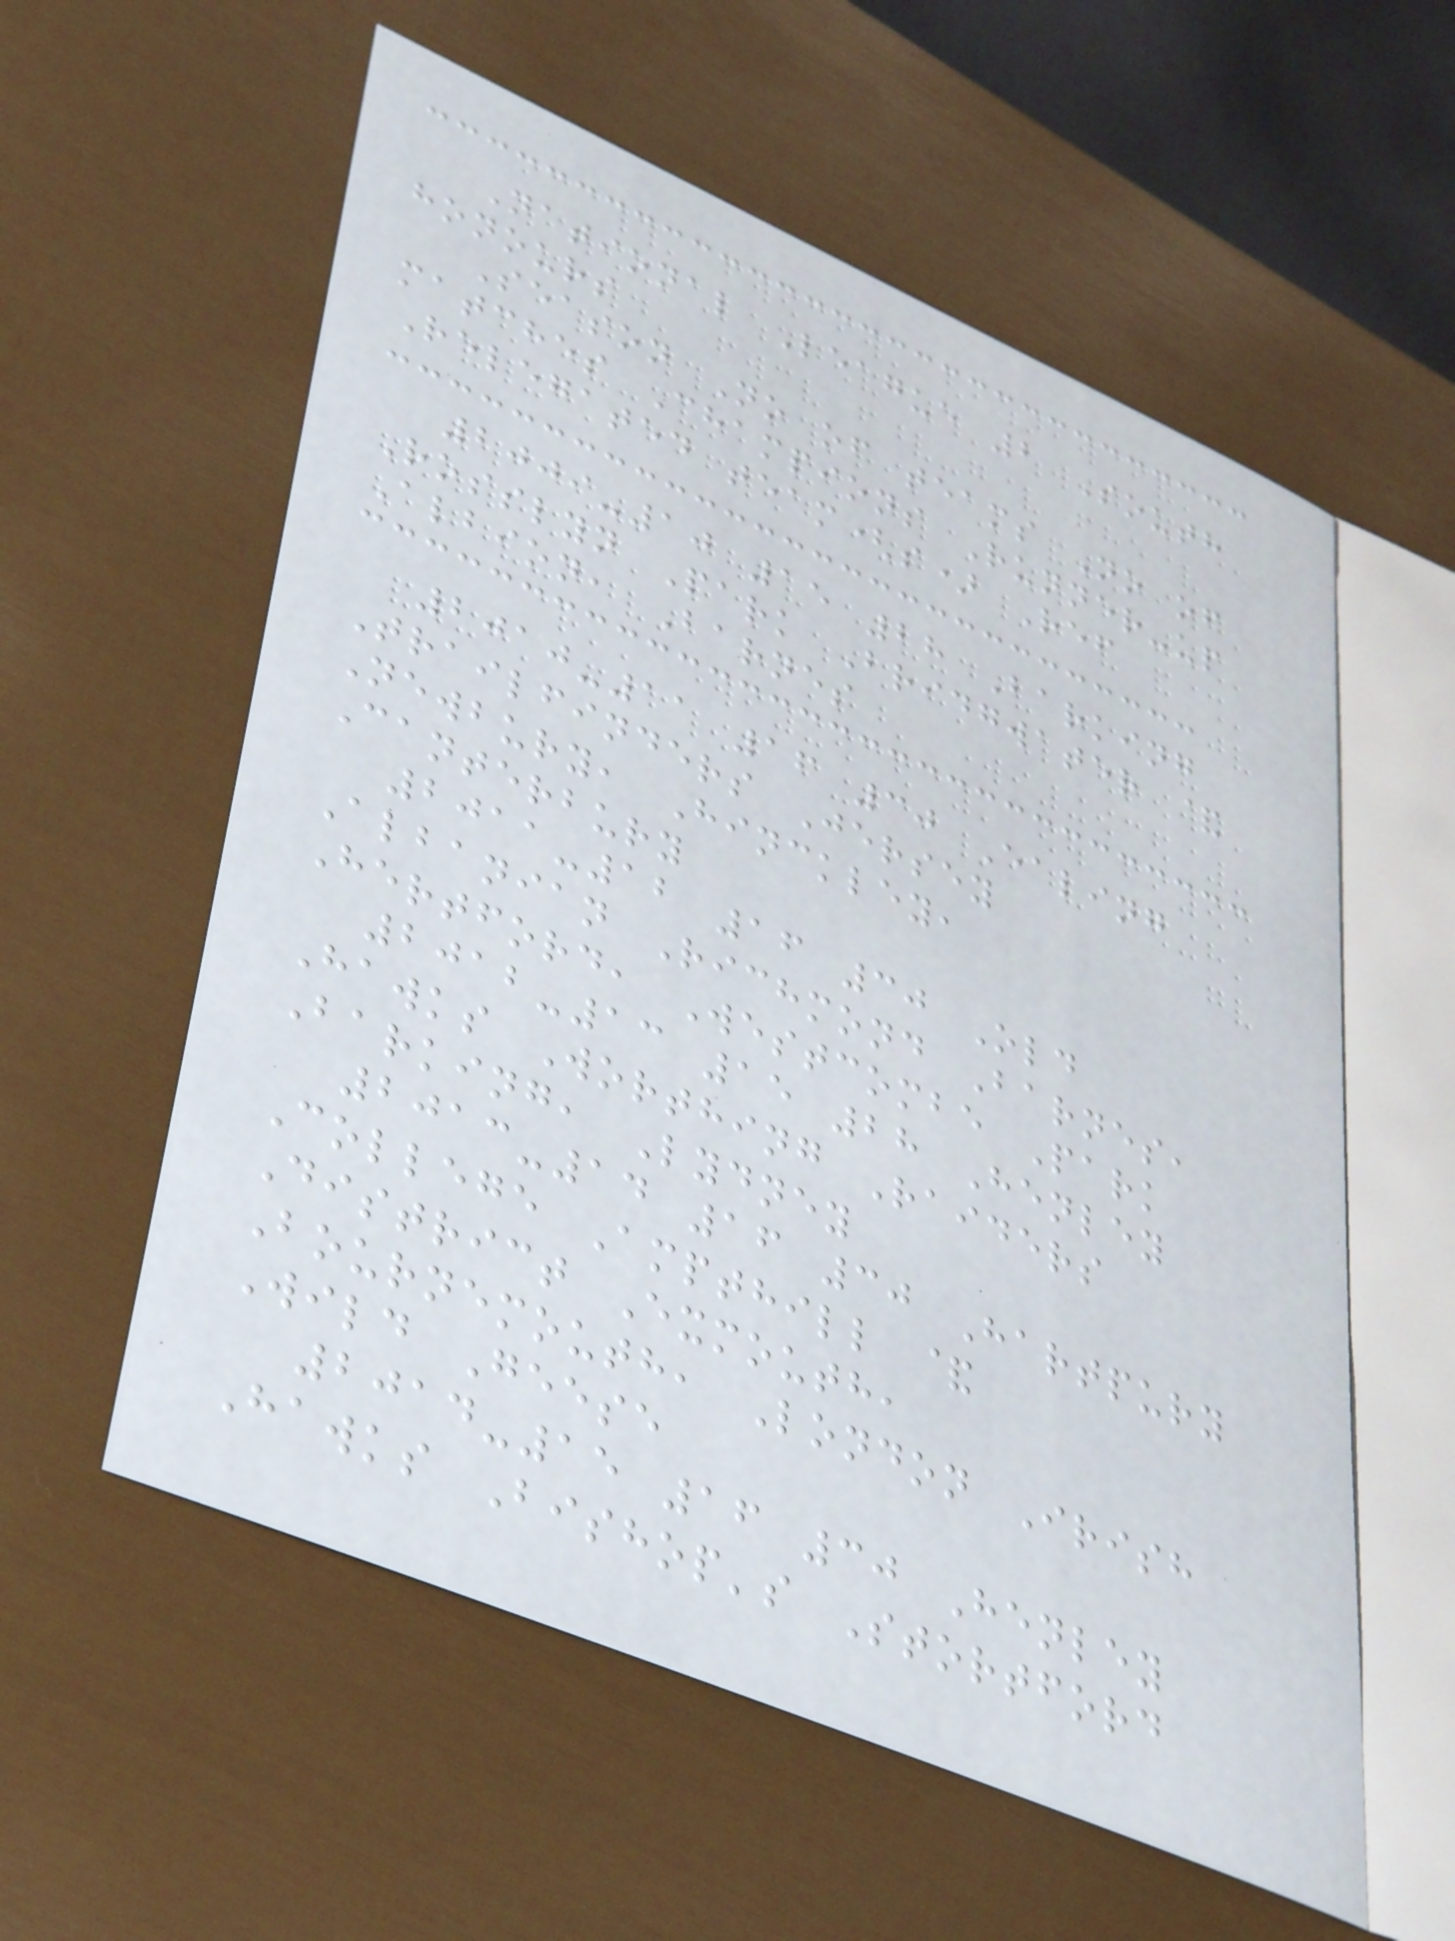National League 2 South
honours
Season No of teams No of
matches Champions Runner-up
Relegated team(s) Ref
2009-10 15 28 Barking
Rosslyn Park Bridgwater &
Albion, Barnes
2010-11 16 30 Ealing
Trailfinders Jersey
Newbury, Hinckley,
Canterbury
2011-12 16 30 Old
Albanian Richmond Barnes,
Hertford, Westcombe Park
2012-13 15 28 Henley
Hawks Worthing Raiders
Barking, Lydney
2013-14 16 30 Hartpury
College Ampthill &
District Exmouth,
Bournemouth, London Irish
Wild Geese
2014-15 16 30 Henley
Hawks Bishop's Stortford
